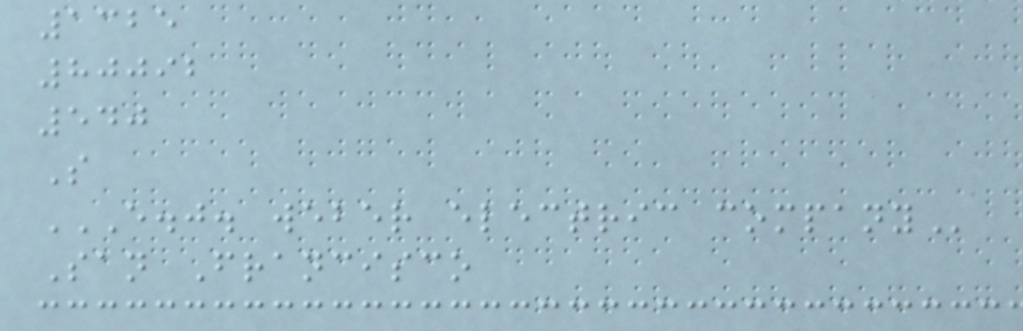1325
80092
540
S
E.J. WEBER ELECTRIC COMPANY
San Francisco
